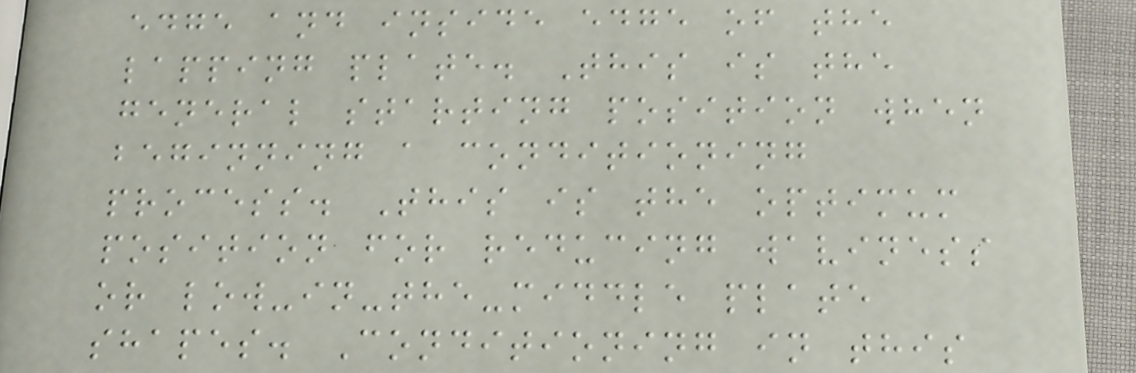edge and inside edge of the
lapping plate. This is the
general starting position when
beginning a conditioning
process. This is the optimum
position for reducing waviness
or low-in-the-middle plate
shapes. Conditioning in this
